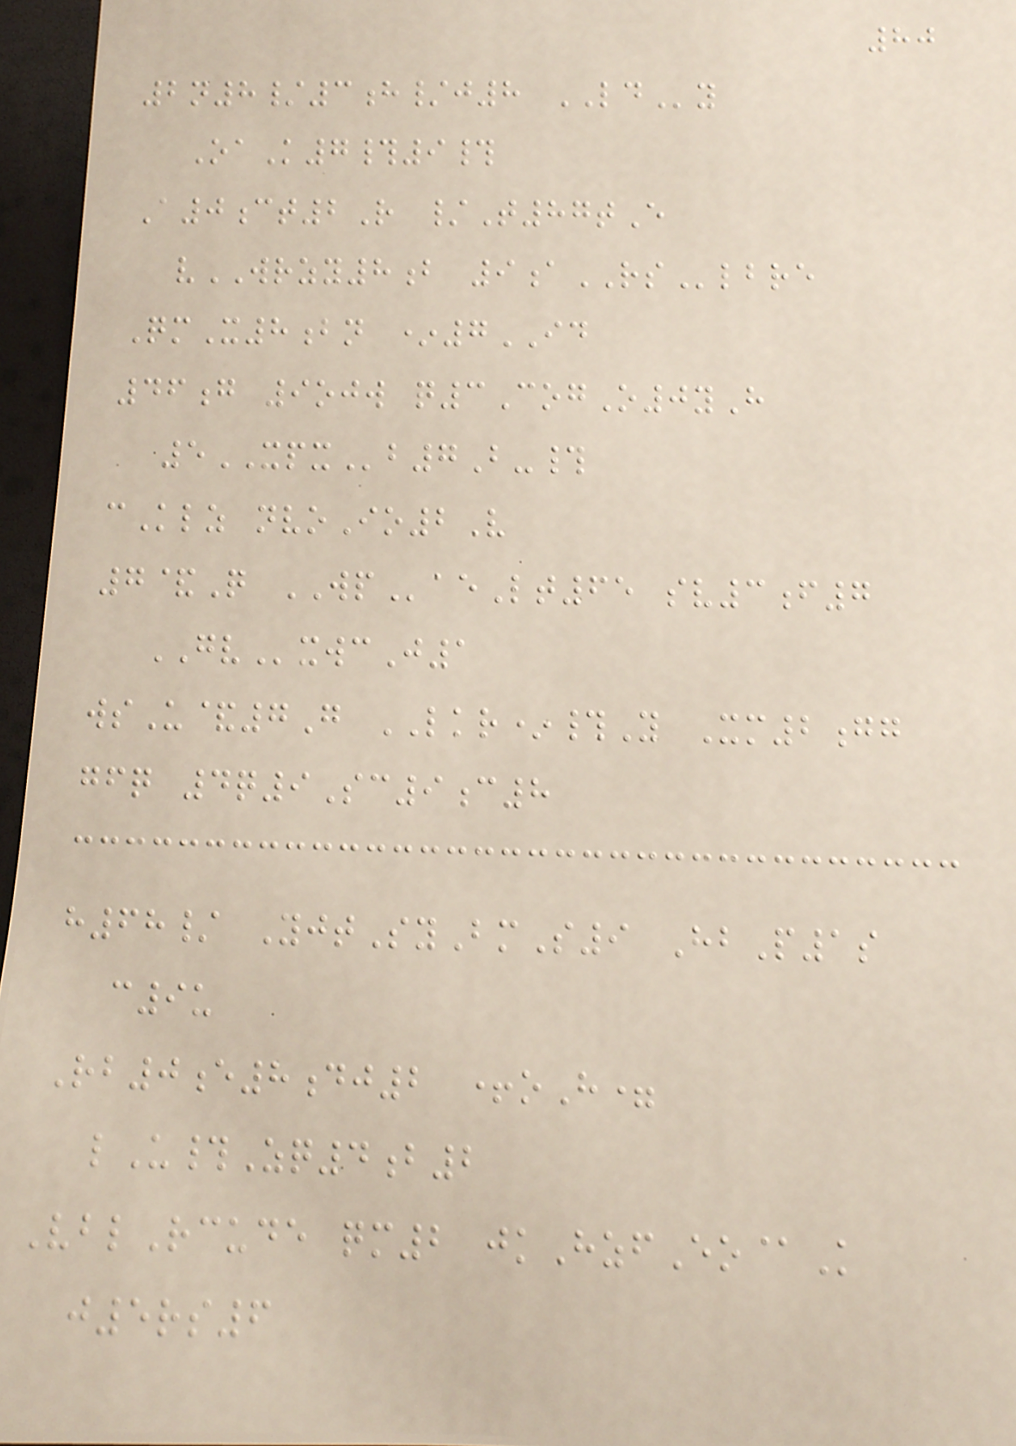80
2n8/3h/j8 LDy
OaK7#9#
A0ct2R /T87tE
vWRZY8b 9aRSlbre
QmX8bn *7ID
46g 9ojw q3CogO0yH
5XPXb7B-#
cKlz nvoIo2V
7&Q WPaeLt65 sv3f7
GVxwcJ1
wsU&7G LKR*#Y Xm2gg
gfq 4q9Sc9c8
h68/ YjtSyBmS9 HbP1s
c9u
Rb0e8dj2 +oH=
lU#Zq4b2
VblRcude qm2 jkHzfEo@K
j5rs6
